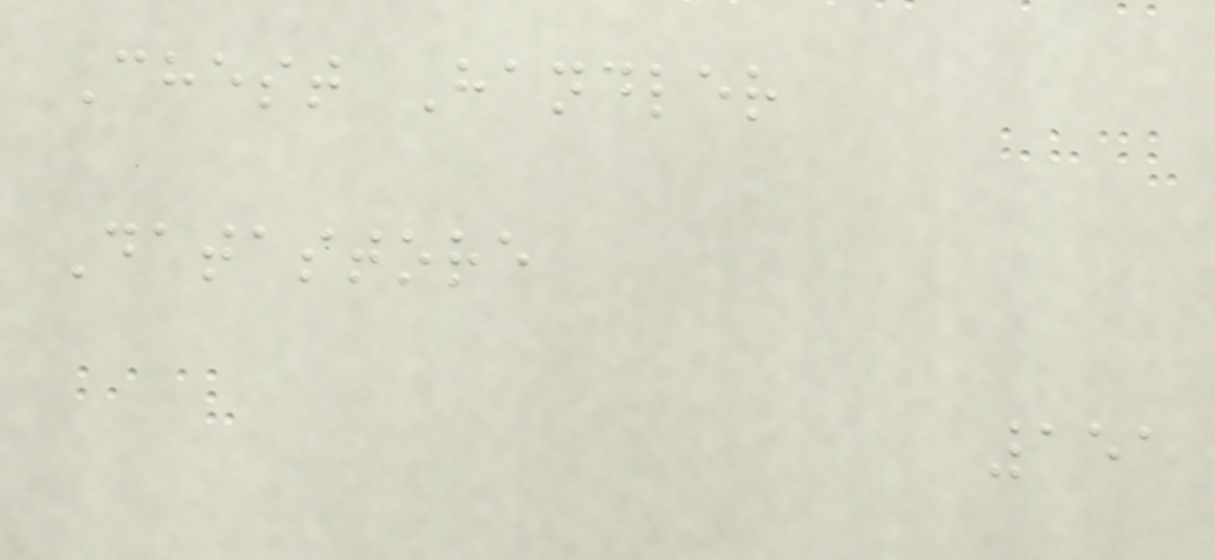Chest Handler
Datastore
151
